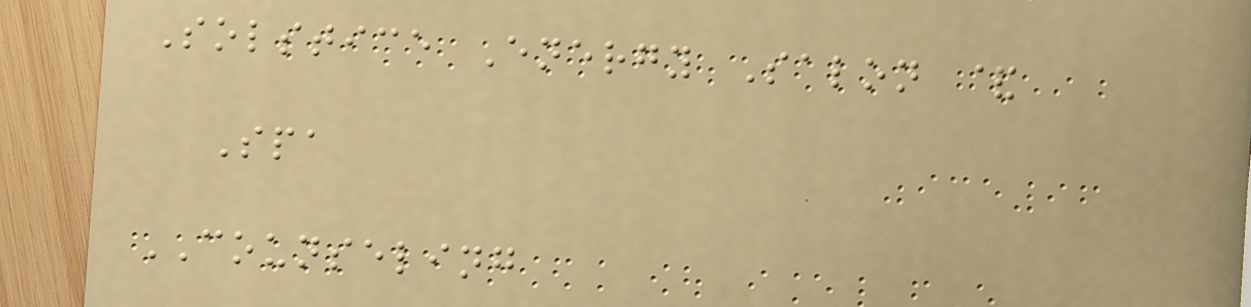Solstice Energy Salon &
Spa
COUNSELING
